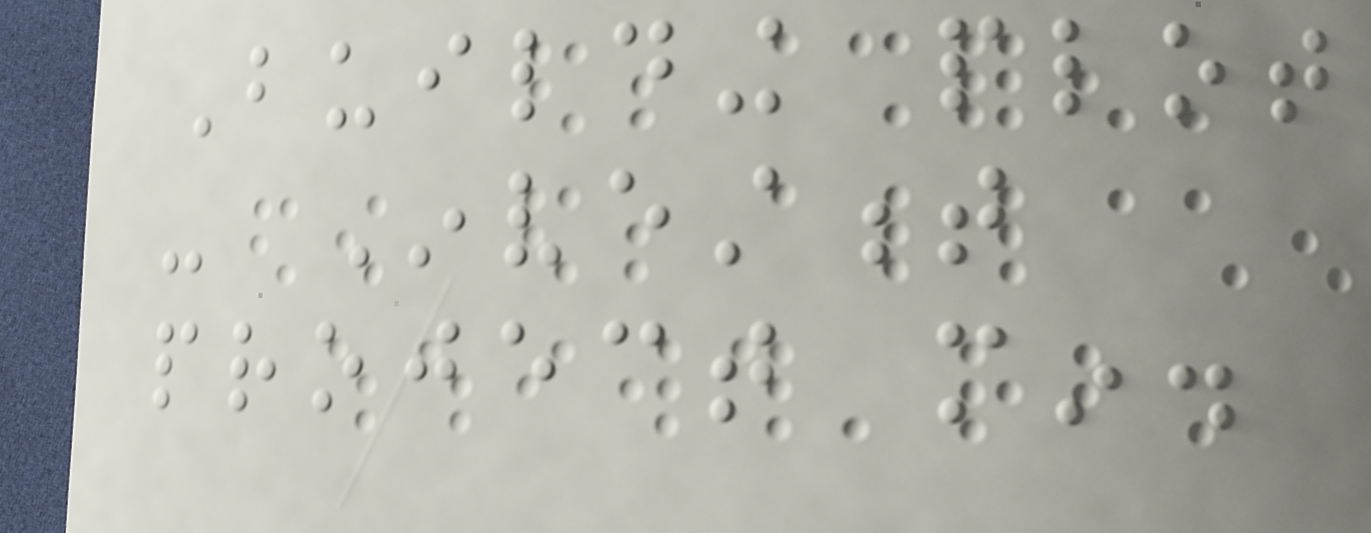Building plot
- Investment
project min.
